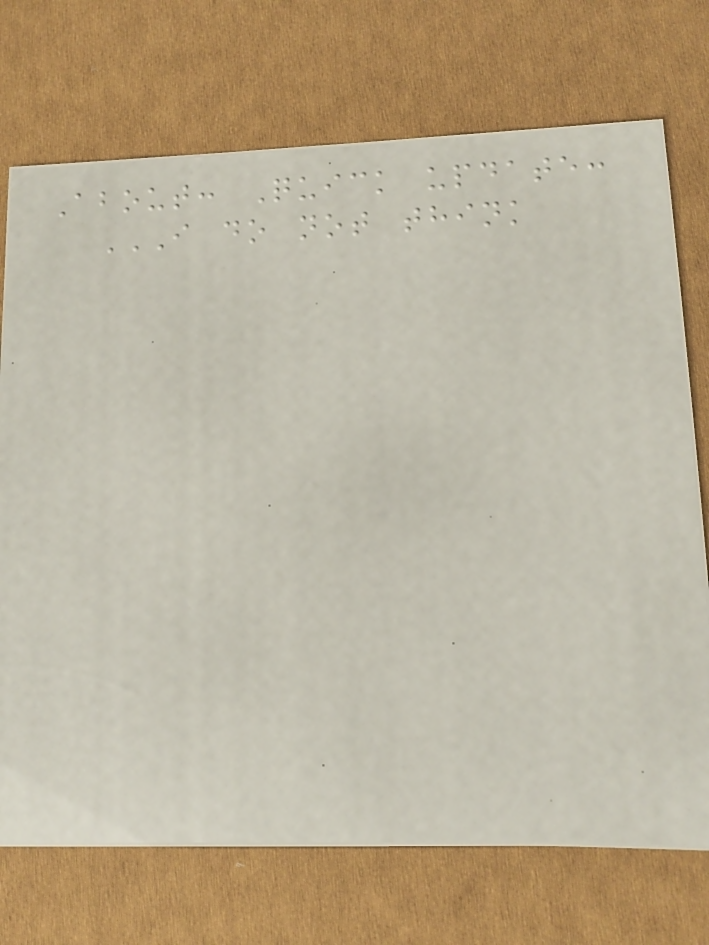About: Quick update:
I DO NOT THINK
